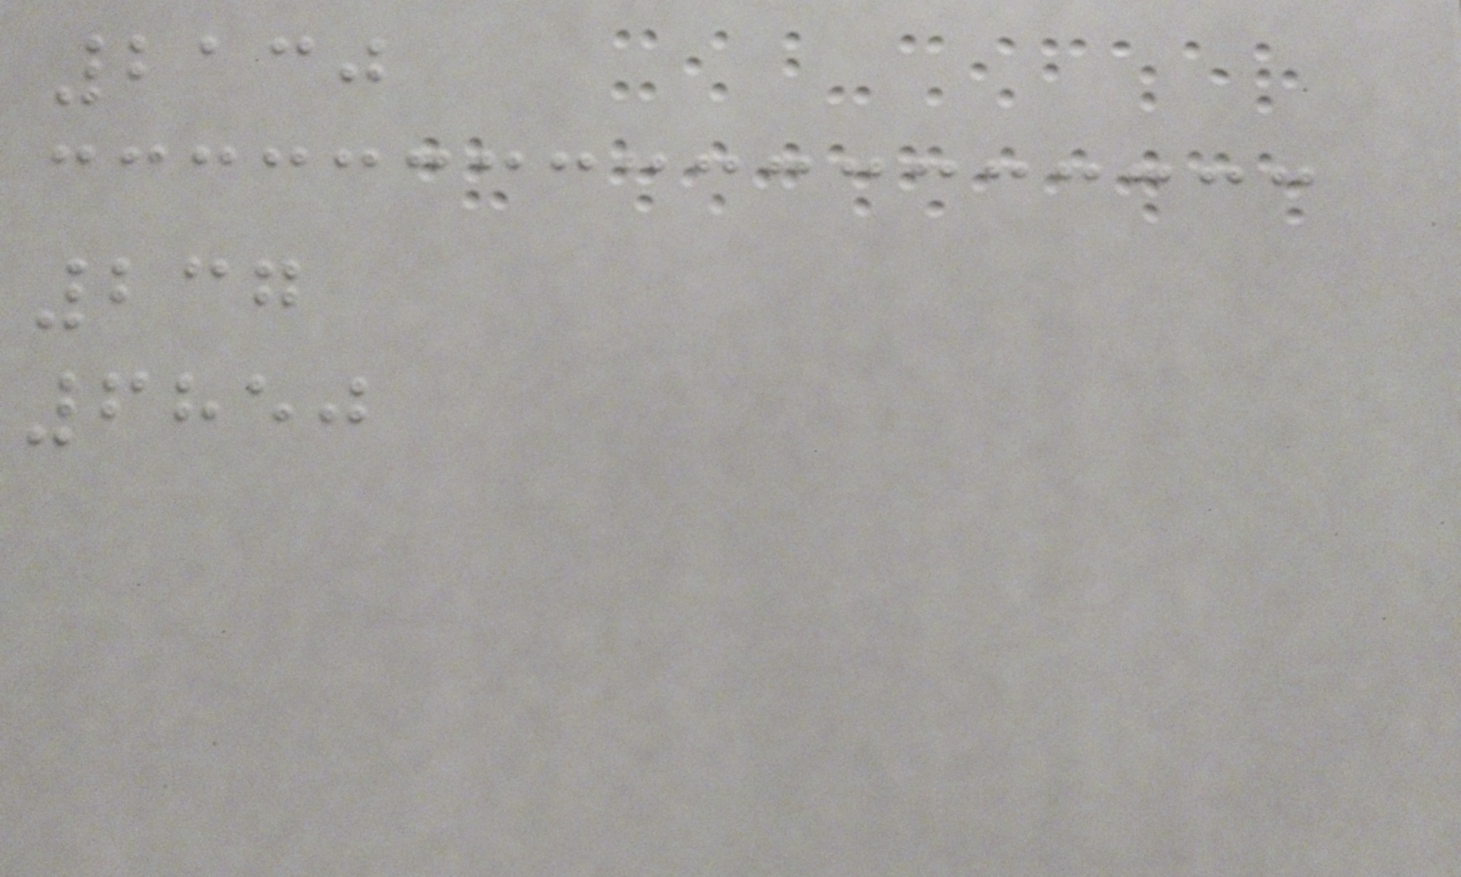2130
237
6850
